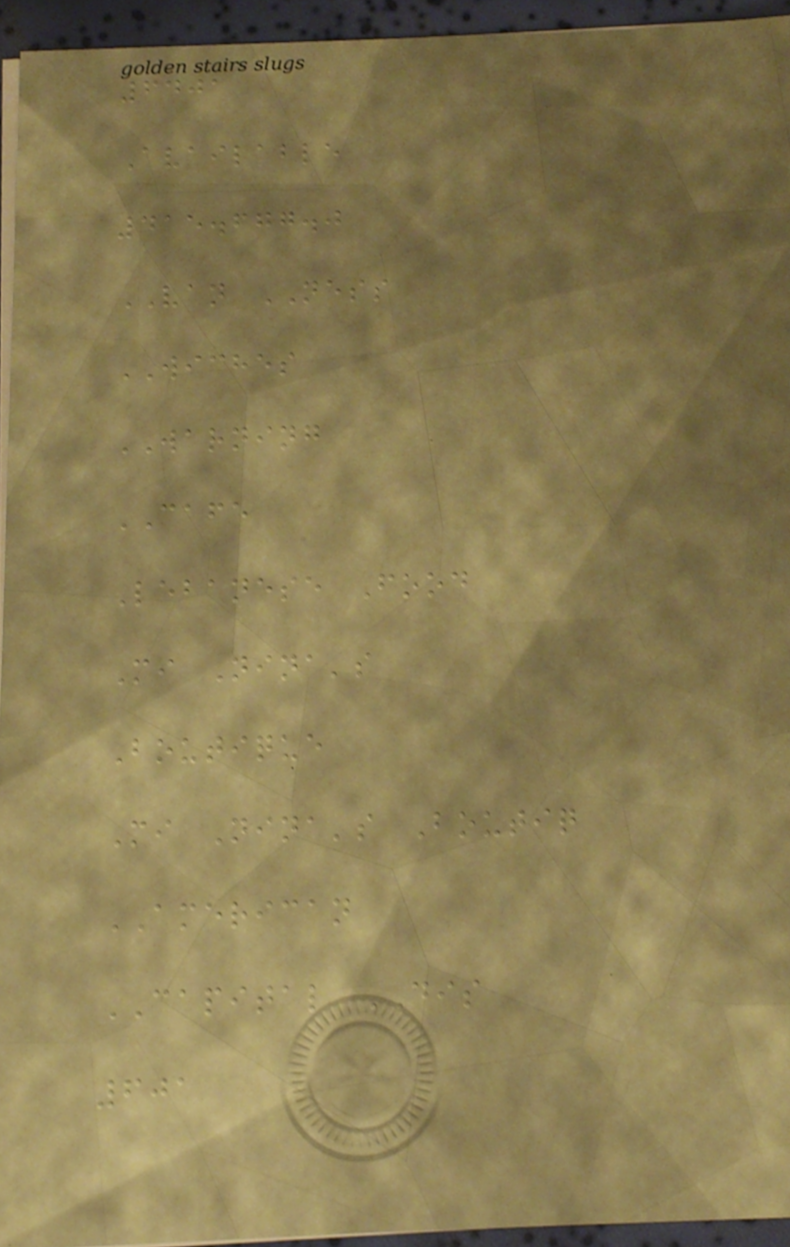6401
Available
415.677.0
VAN NESS
WICHES
WARNING
CAFE
Lebanese Food
Mi Nina's
Boutique
Mi Nina's Boutiq
AMERICAN
CAPITAL DIS
601
